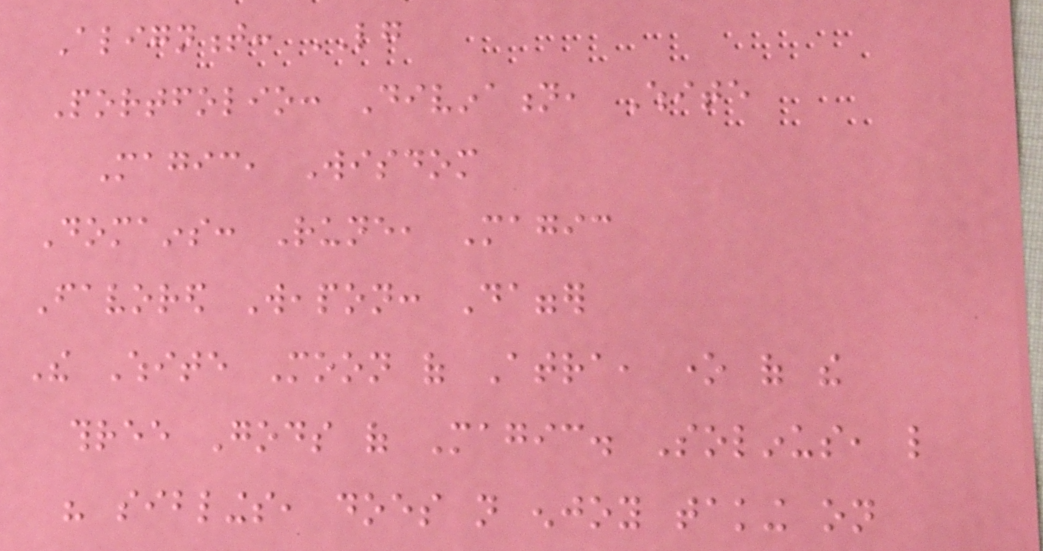Alignment: LG
Portfolio: Divination, White
Magic, Wisdom
Domains: Rune, Magic
Favored Weapon: Dagger
The White Moon of Atra, one of the
three Gods of Magic. Solinus, like
his siblings, does not enjoy taking on
